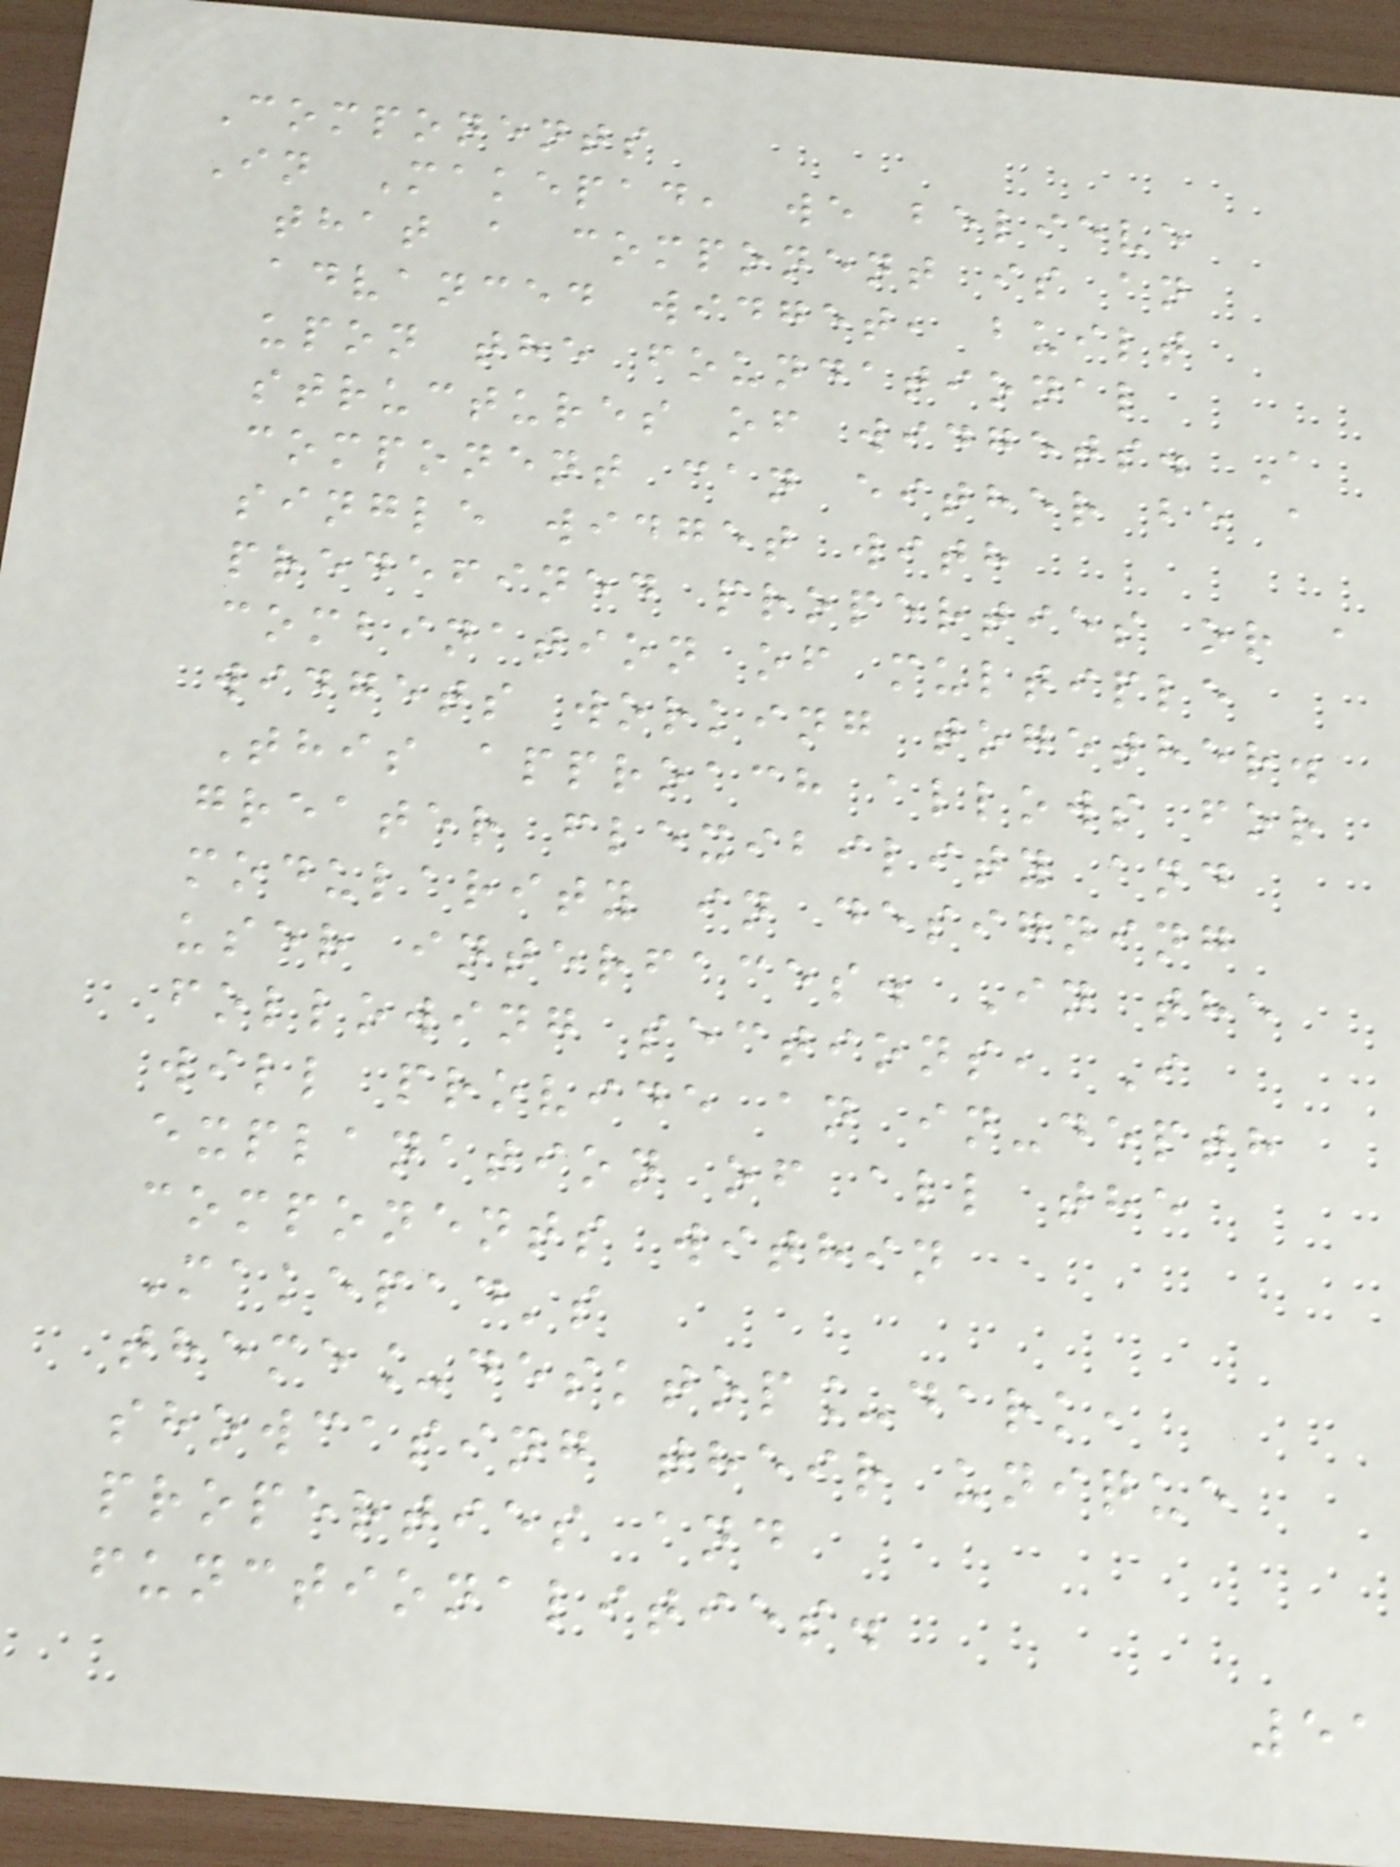Components
In Makepad, we believe
that a component is an
advanced widget, built
upon the foundational
structures of widgets. A
component can either be a
single widget with
predefined properties or a
combination of multiple
widgets working together.
This approach allows for
greater flexibility and
modularity in designing
user interfaces. In the
following sections, I
will provide an in-depth
explanation of all the
components within
Makepad's
theme_desktop_dark,
showcasing their unique
properties and
functionalities.
51
